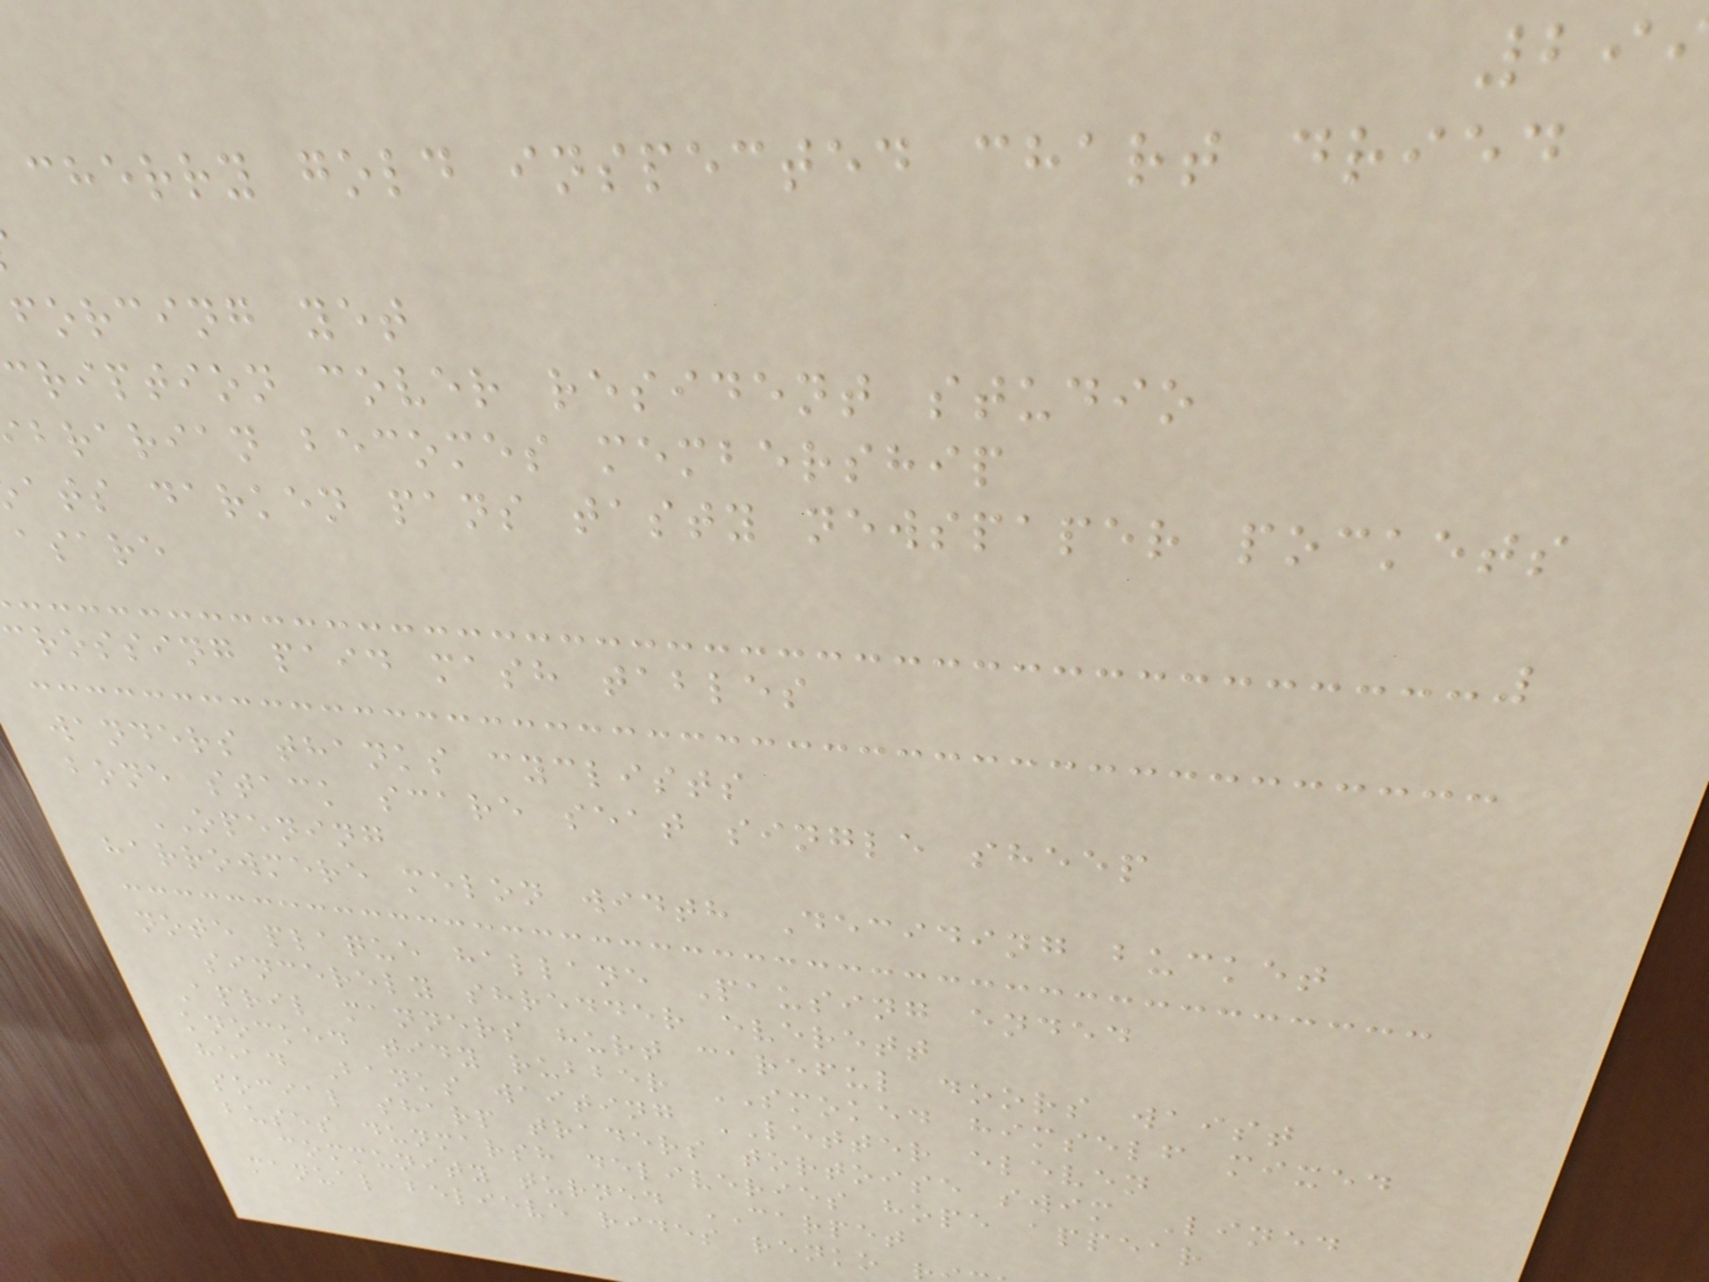cherry gold inspected chart dried
forcing yet
cription cover resident studio
brarian becomes membership
ats darken pans tasty newspaper pockets
asare
crossing paid mash tables
wanders thanks cyclists
bone stack scare seat single sheep
OPENING
harrowmere melon width Deciding bucket
note plaque hallane Pausing ended
sincerely shredder everett
April manners hurt careful doors waist
knocked tidy rubber SMOKED himself mixed
head Banks waiting LETTER eleven
social sharp traders tortoise swim Lined
buses dunmarsh deliveries hope appear
community turned CARPET
manual believe rides renko
